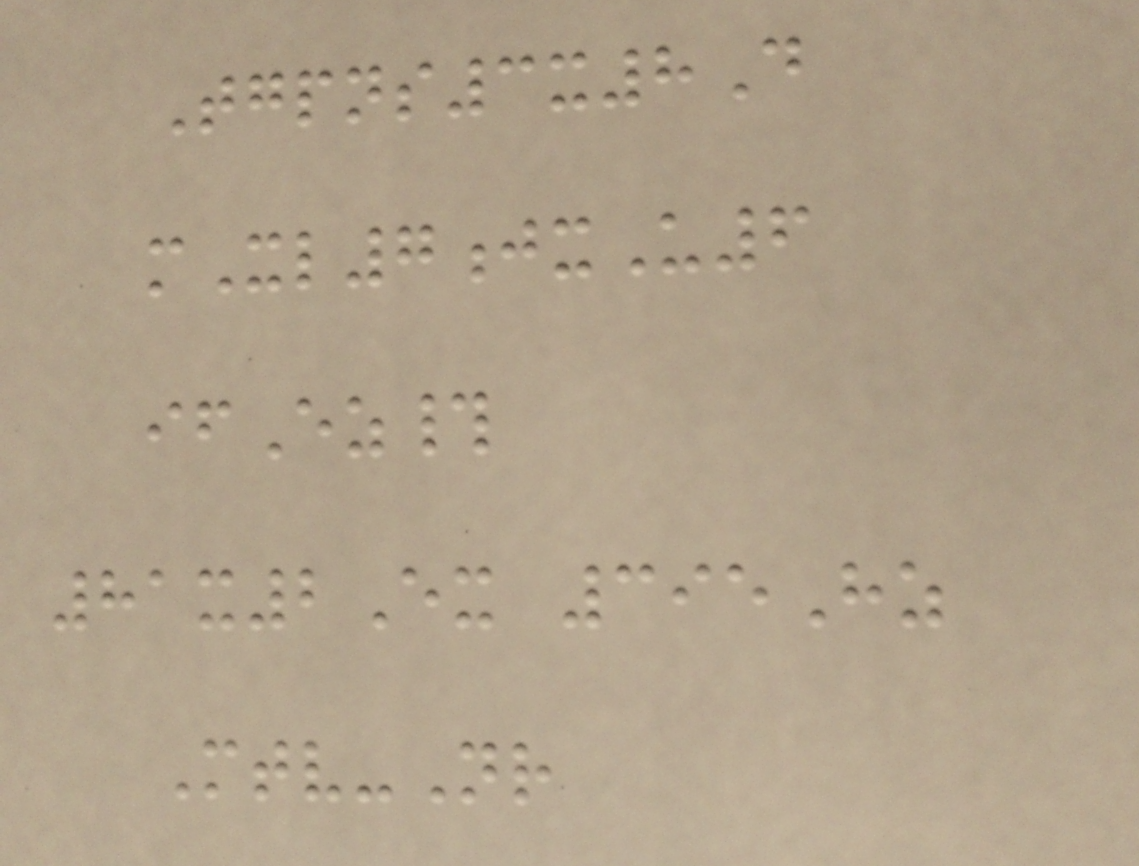Tgpns3x8D
mXl7jxU6
ifEz#
81x2Ex 395Hz
Mtv-Nr
